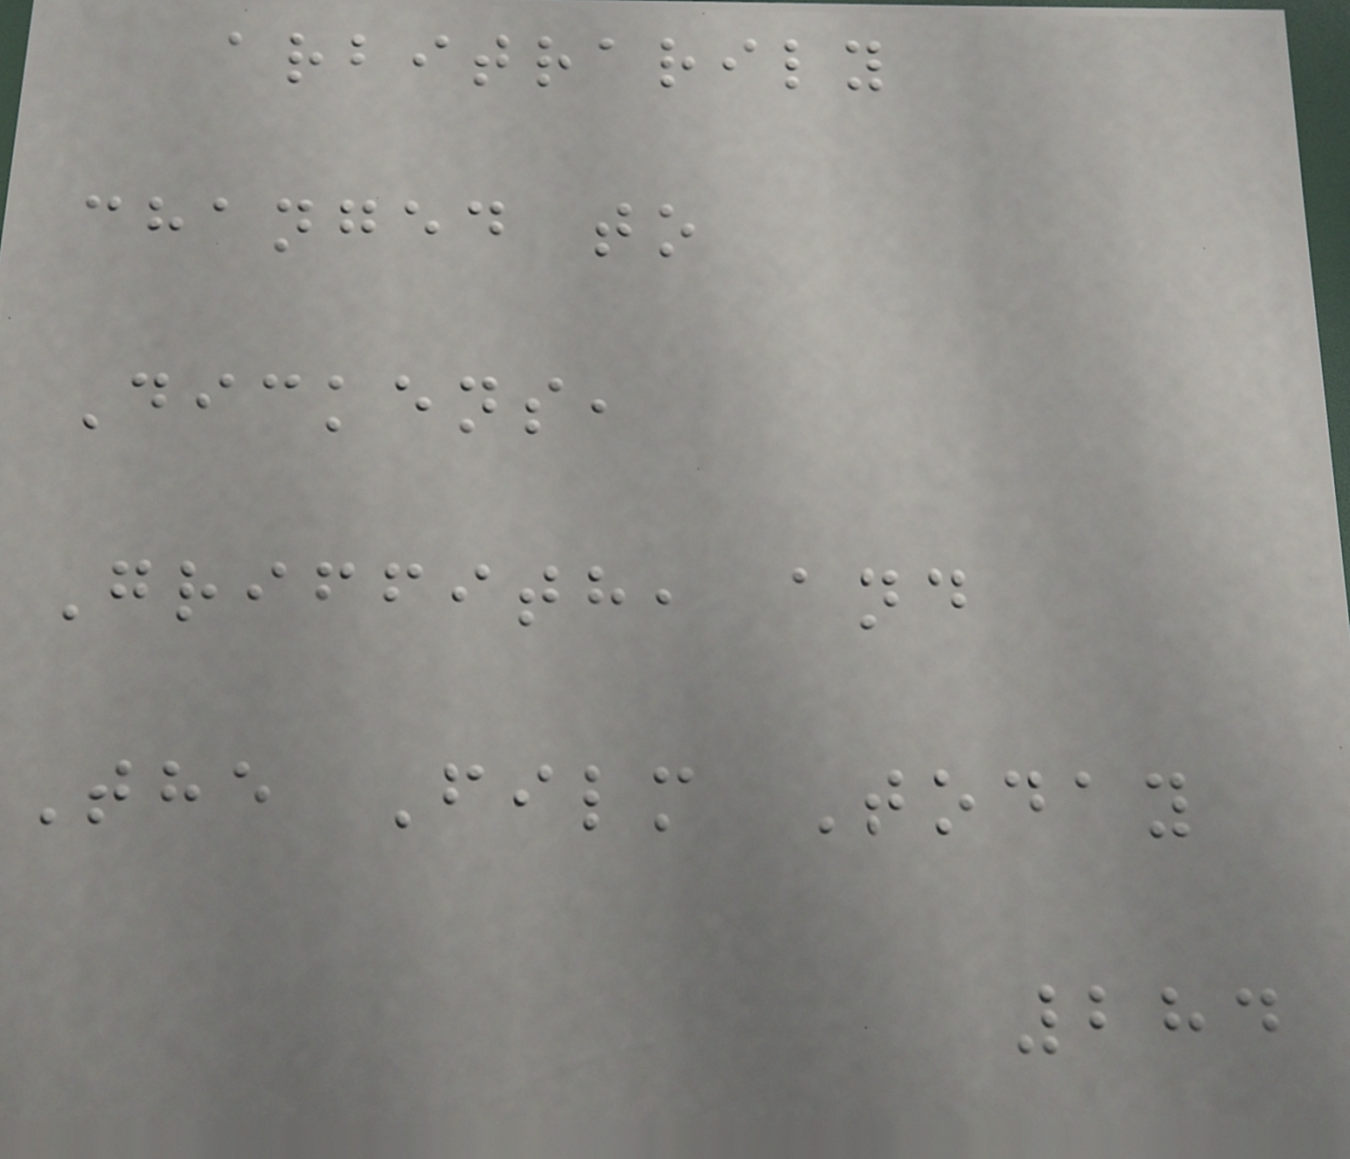arbitrarily
changed to
Dickens,
Griffith, and
The Film Today
284
